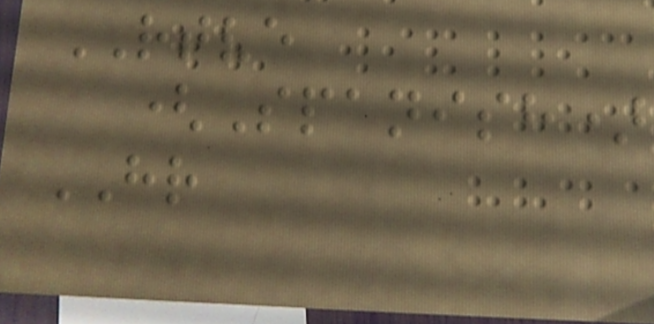RTVE
(Spanish)
HR
